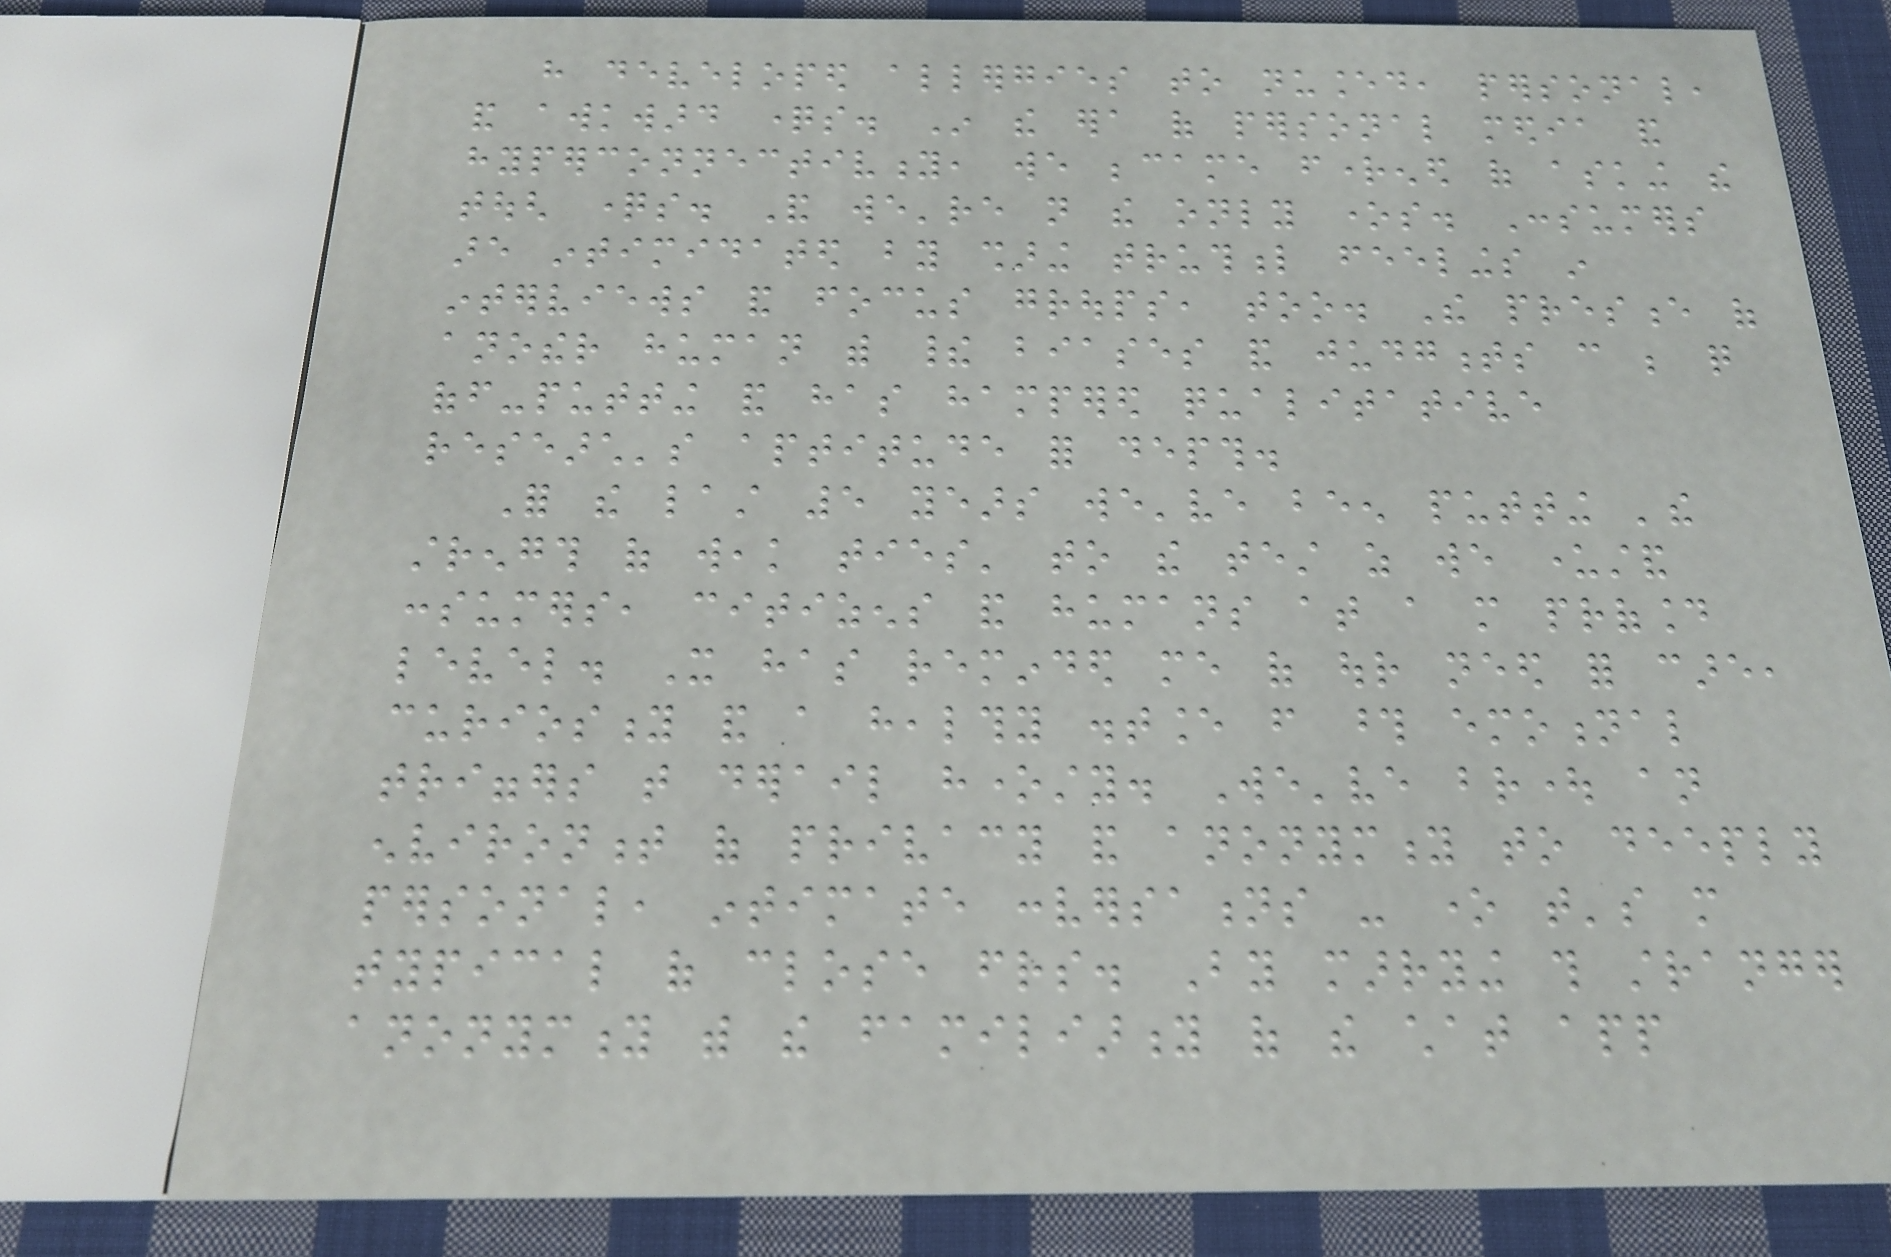have developed allergies to nuanced, personal,
and awkward questions. In the era of personal media and
hyperconnectivity, we became frightened of asking the
tough questions. And we're not the only ones. Consumers
are intimidated by sharing truthful feelings in
interviews and focus groups, too. The presence of
another human with their biases and judgments can be quite
off-putting and has hampered qualitative
research's aptitude for depth.
For the last 5 years we've been putting 'the
strength of weak ties' to the test as we understand
consumers, citizens and humans at a more profound
level. It has reminded me of our need for care,
curiosity and a healthy distance from those emotional
triggers that derail honesty. We've brought an
environment of privacy and anonymity to deeply
personal, intimate conversations - one that's more
typical of close friends. By marrying this stranger
anonymity with the familiarity of the chat app
